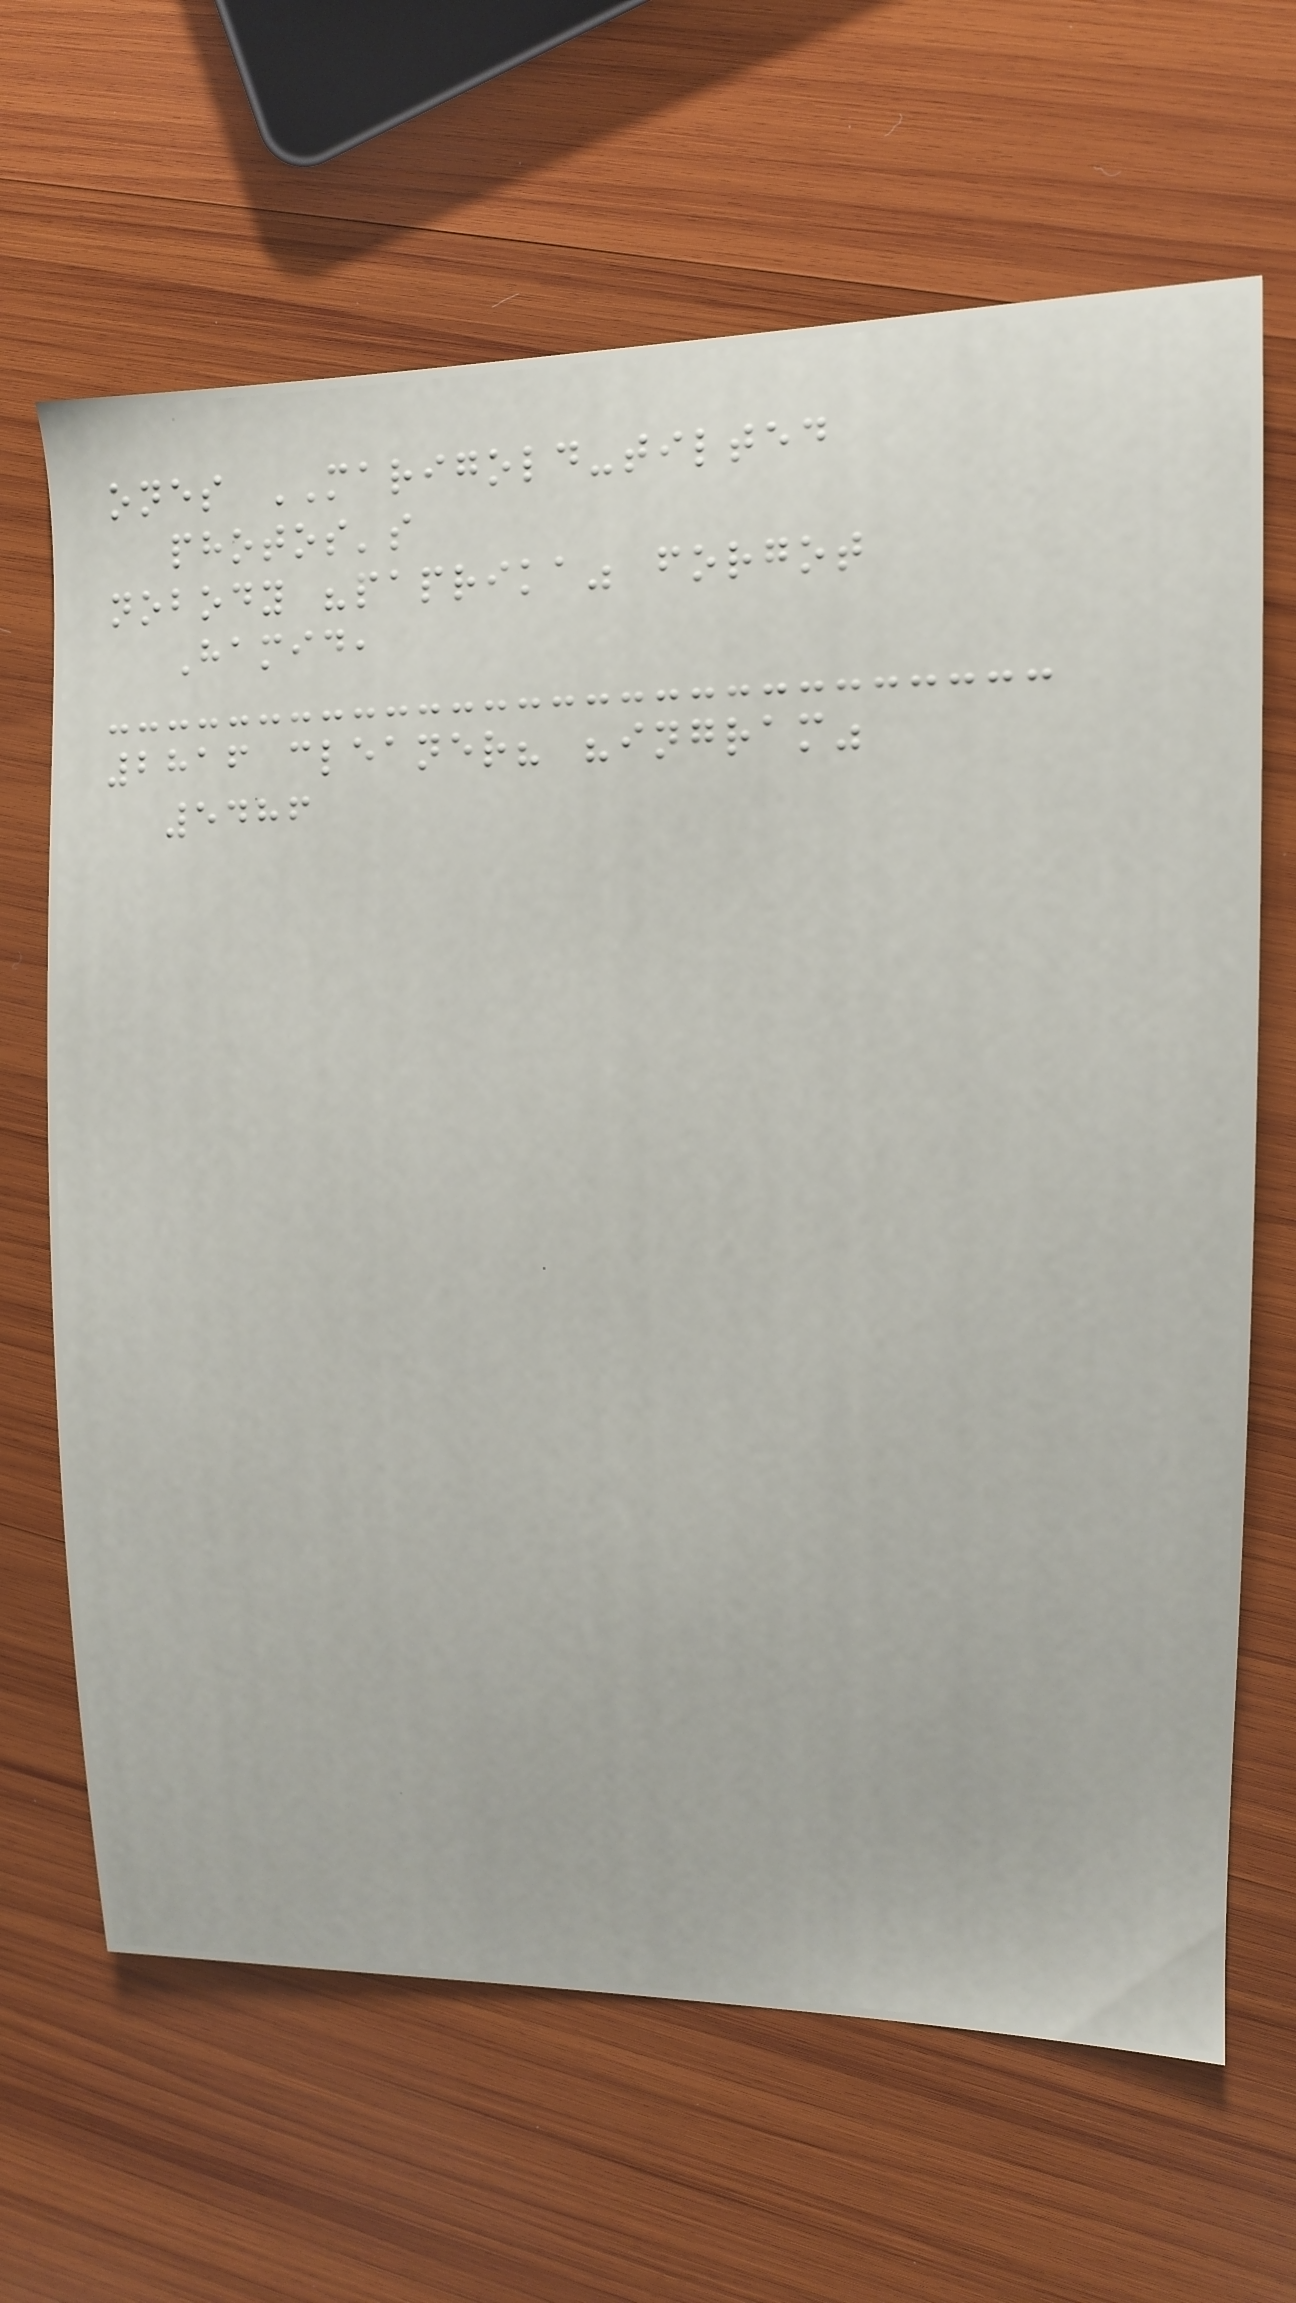ones MARIGOLD-tilted
photos's
nobody "paprika" forgot
Hamid,
2816 cleaner? "ingram"
5486
